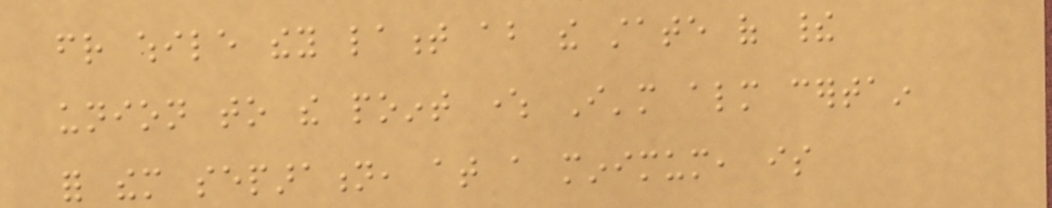friend while they lament about the state of their
union to the point where I'm almost certain
for them separation, at a minimum, is
